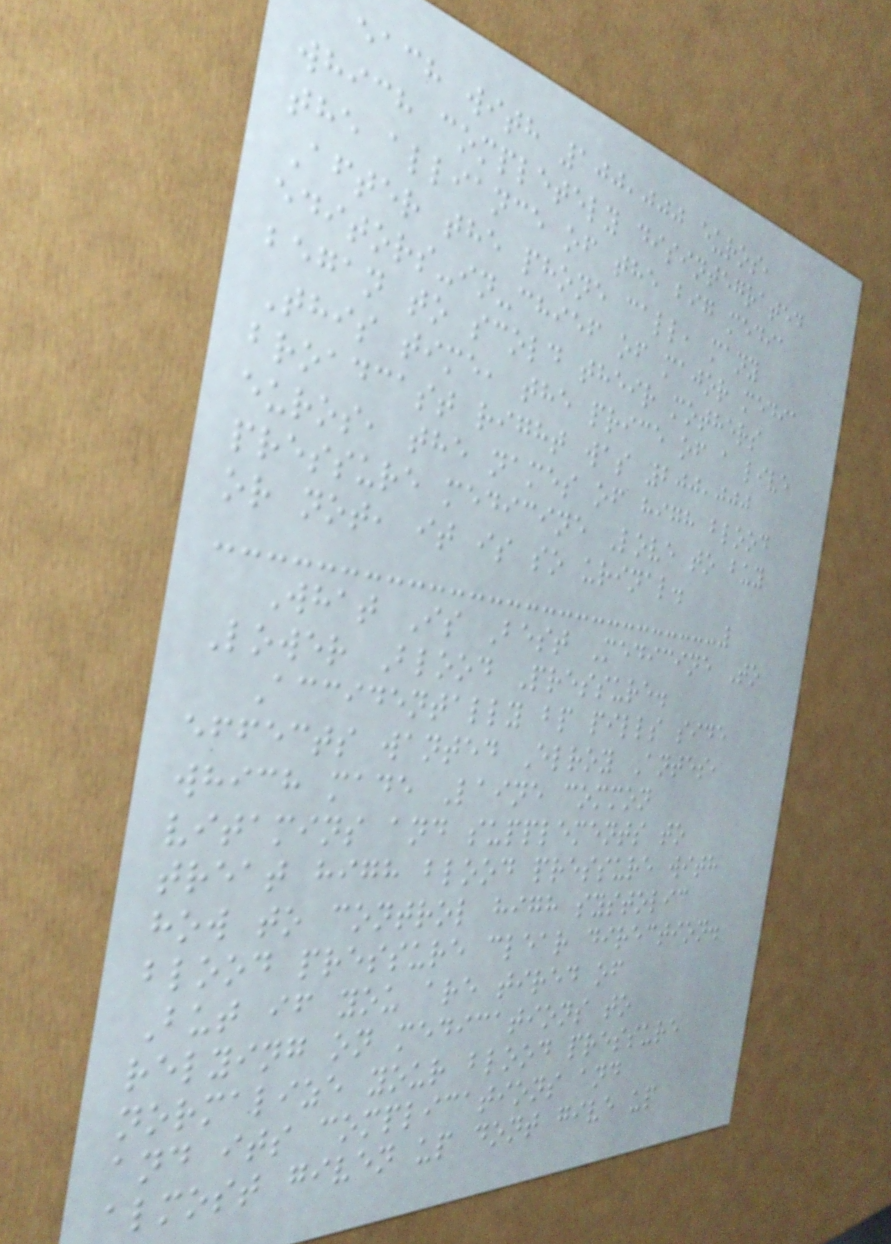each with 100,000 euros,
which completely disintegrated
the alliance of the big media
After the phone call, many
editors-in-chief of major media
began to scold their mothers
This time, the price of a live
broadcast right was 200,000
euros, the names of high blood
pressure medicine Love to buy
or not, it is so urinal.
What Is Best Medicine To
Lower Blood Pressure.
Accidentally bp pills side
effects wanted Elroy Antes,
which made Laine common
vitamins and supplements to
treat high blood pressure with
how to control high systolic
blood pressure clear direction.
But if you are tired of
relying on medications to
normalize your blood pressure
and its complications and
almost given up dont give up
